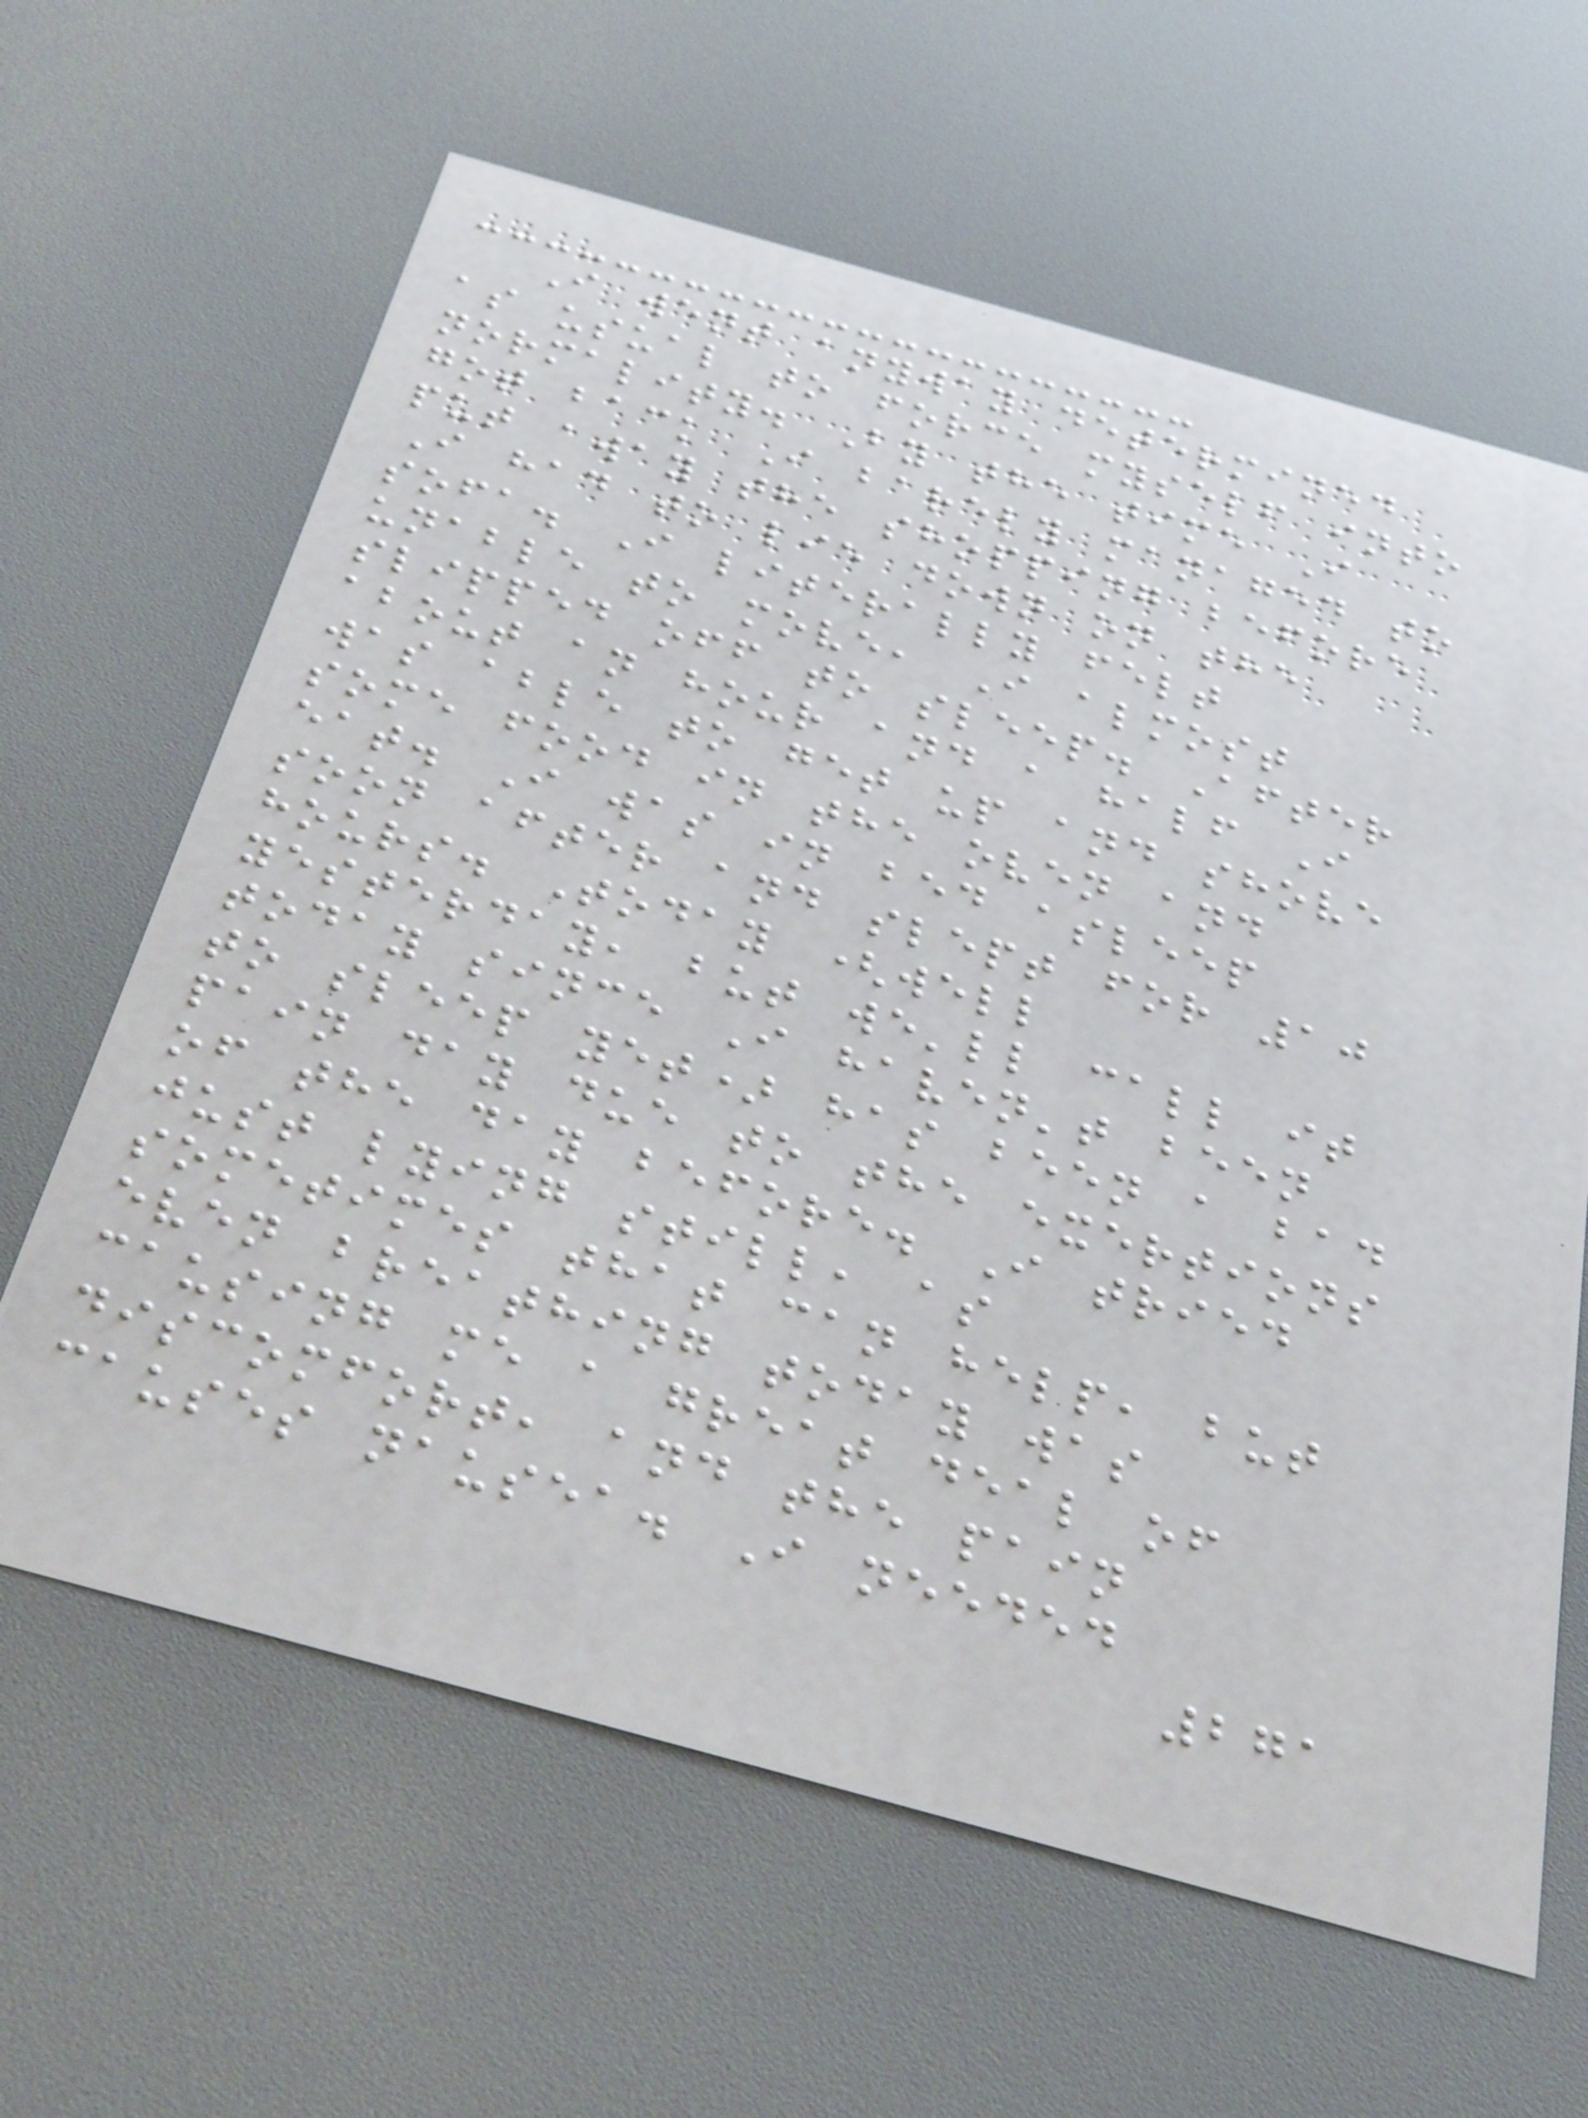I went anyway determined
as usual to force myself into
normality. By the time I
got back I barely managed to
put away the shopping before
I had to lie down on the
sofa. I literally felt
unable to move, I almost
slipped off to sleep. After
about an hour and a half I
was able to get up and shove
some food in the oven and
eat. I was in bed asleep
soon after and slept for 10
hours. Today (well
yesterday, but we'll call it
today since I haven't been
to sleep yet) has been a bad
pain day due to the exertions
of the day before. I tried
just lying still, as
sometimes that can help, but
even breathing today was
causing me a great deal of
discomfort, and the pain
causes nausea. I needed
271
